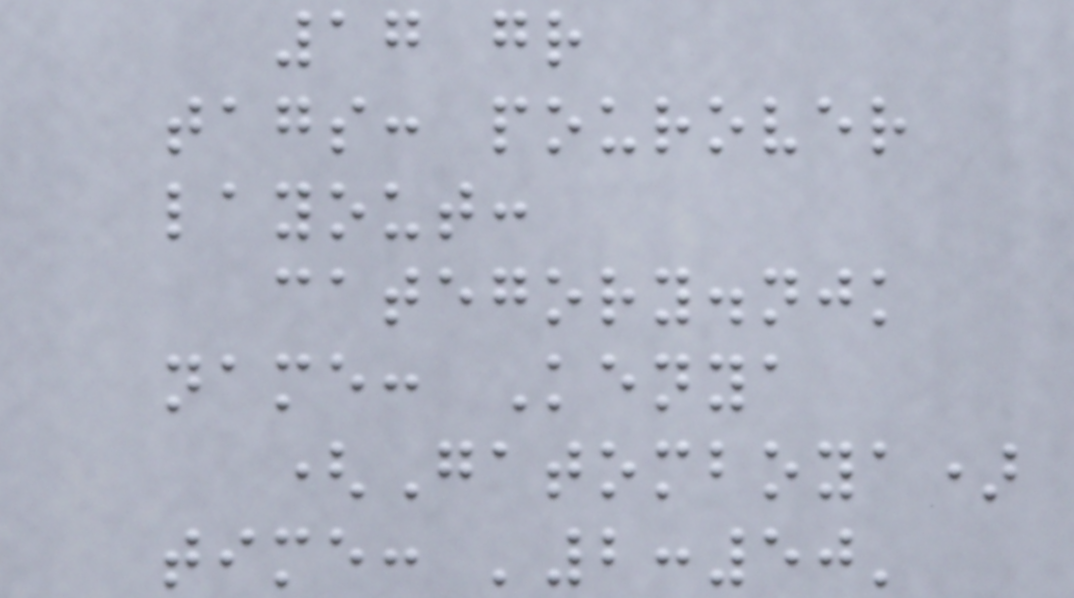17 gr
tags: pourover
layout:
category.njk
name: Kenya
(Gatomboya)
time: '2:50'
